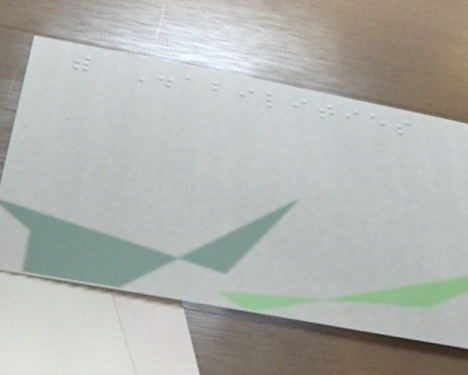with Disabilities
